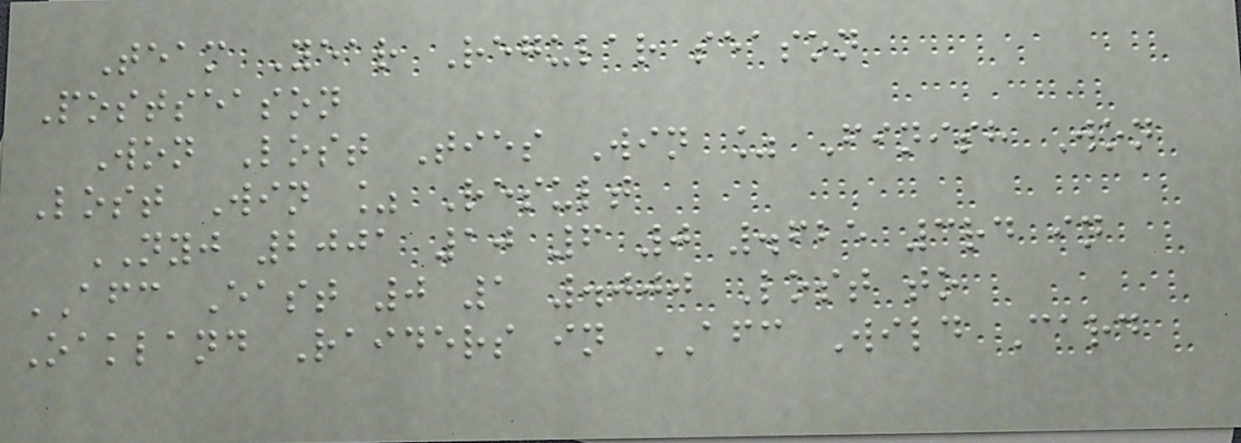Team Year Regular season
Postseason
Won Lost Ties Win % Finish Won
Lost Win % Result
NYJ 2001 10 6 0 .625 3rd in
AFC East 0 1 .000 Lost to
Oakland Raiders in AFC Wild Card
